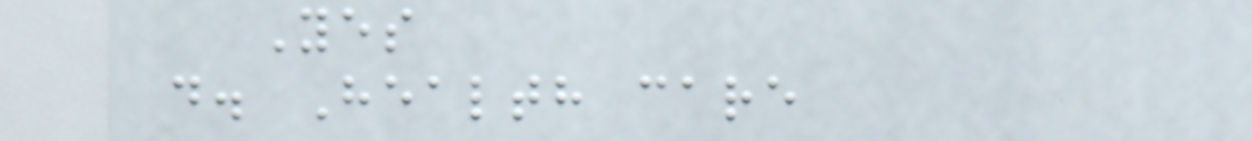Yes
d. Health care
